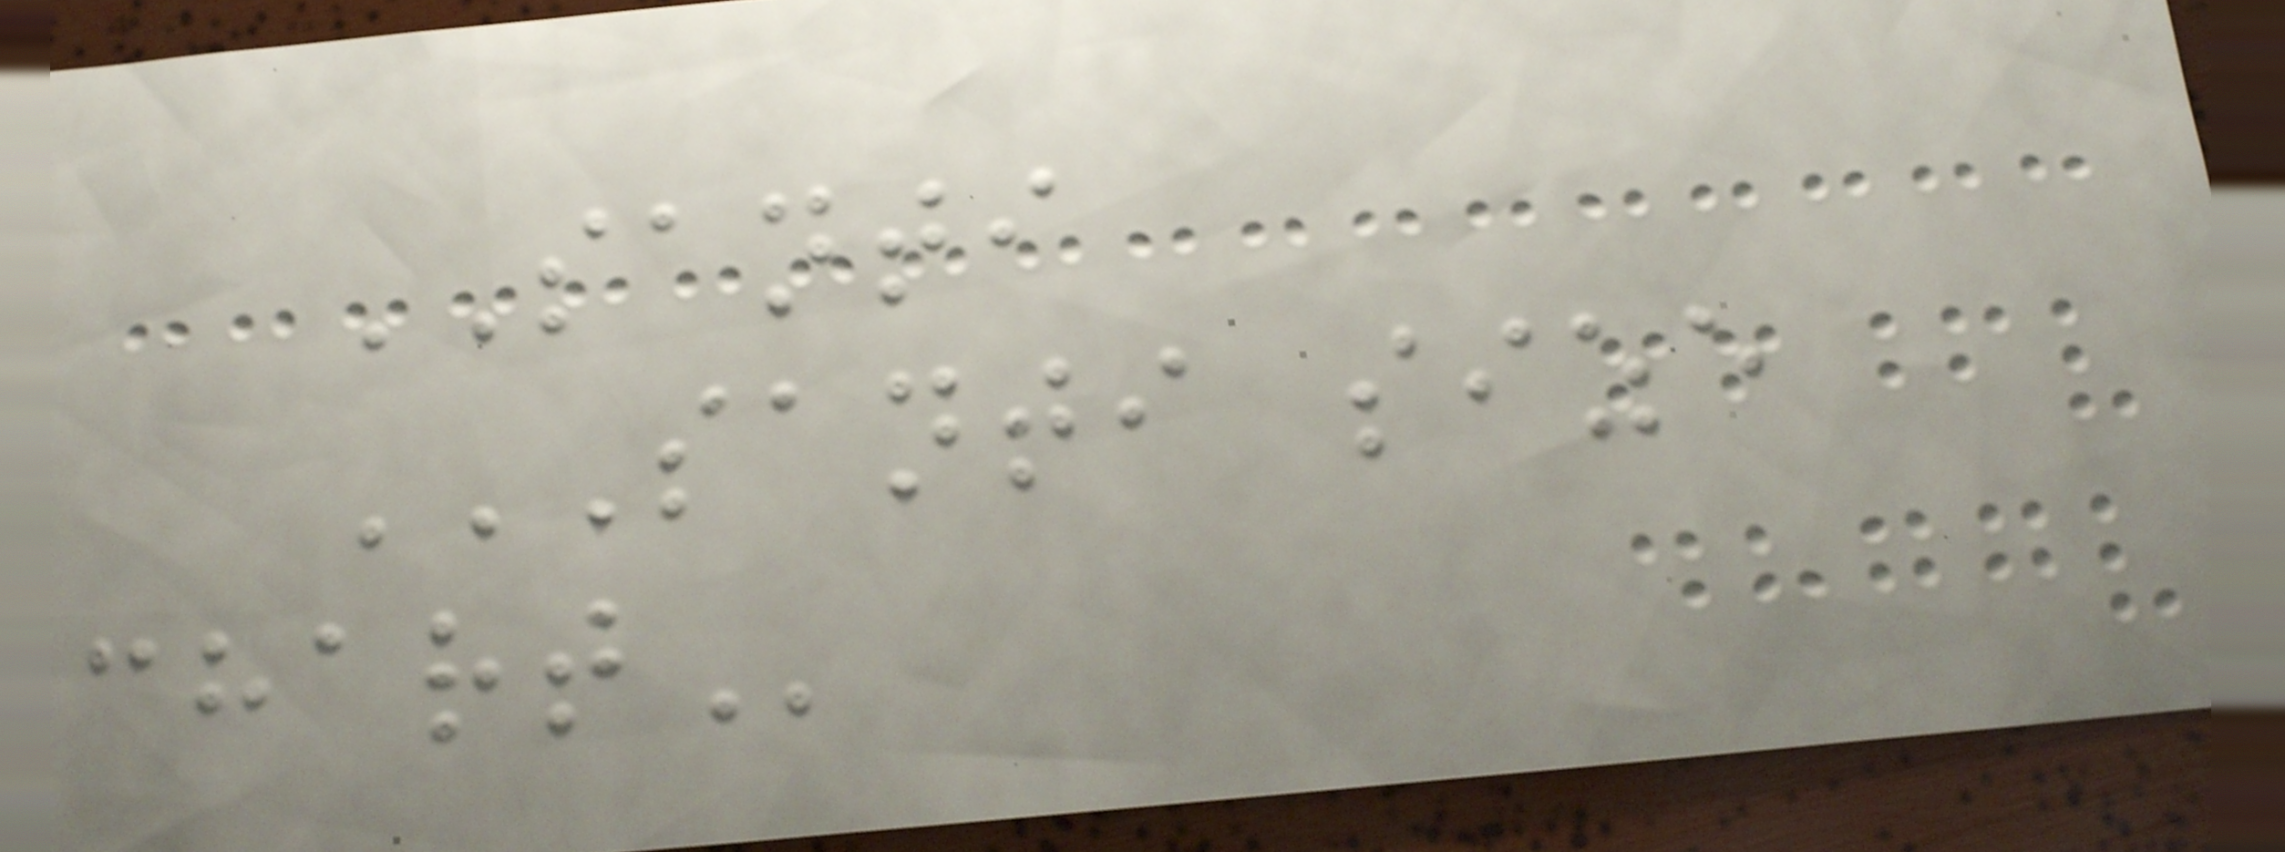SANTI
SANTI SIZE
CHART
